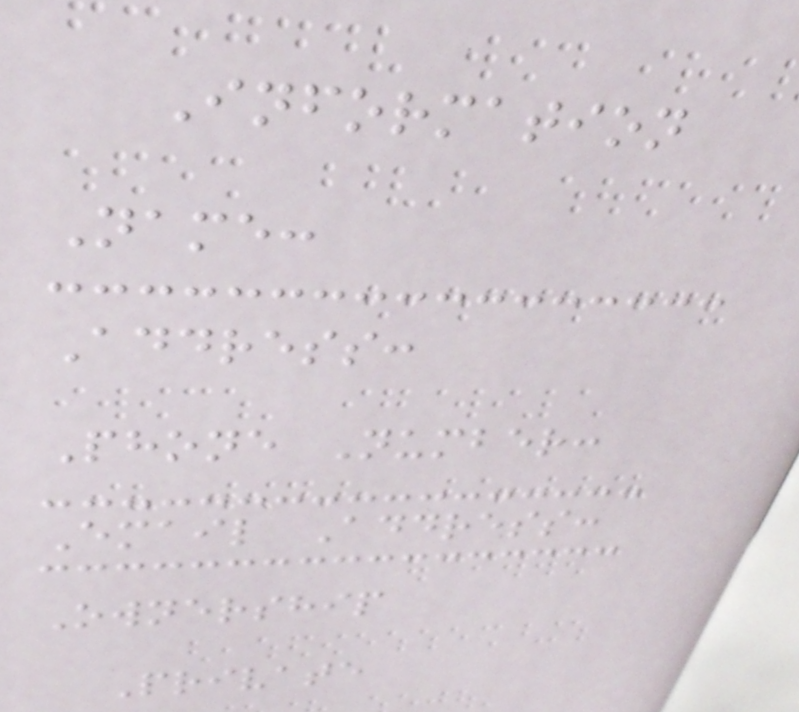Information
Name:
Address:
Phone Number:
Email Address:
Ownership
Private
